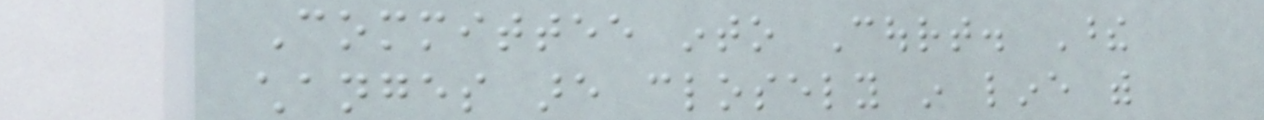Committee into Court. These
changes are closely in line with
